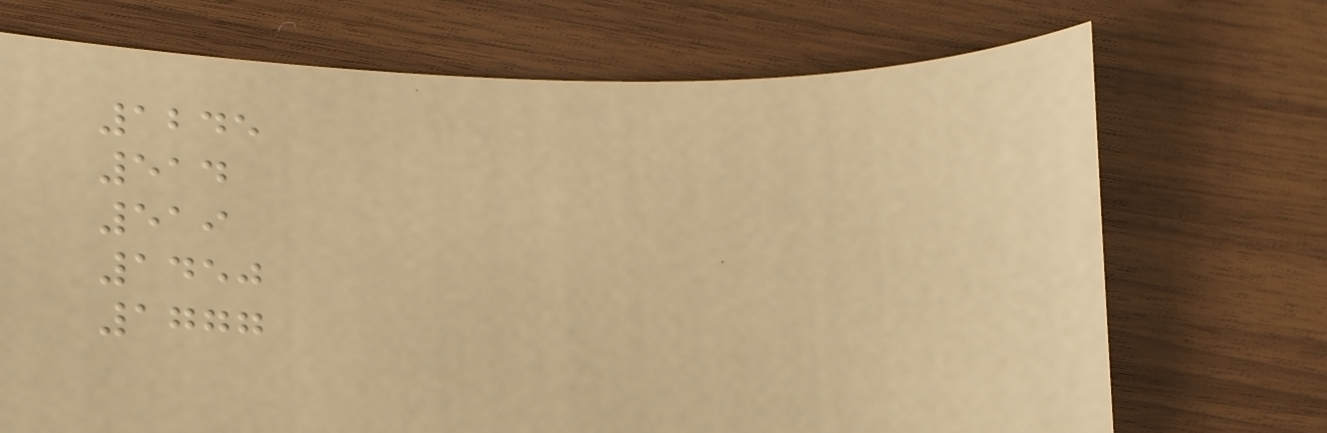1245
514
519
1450
1777
